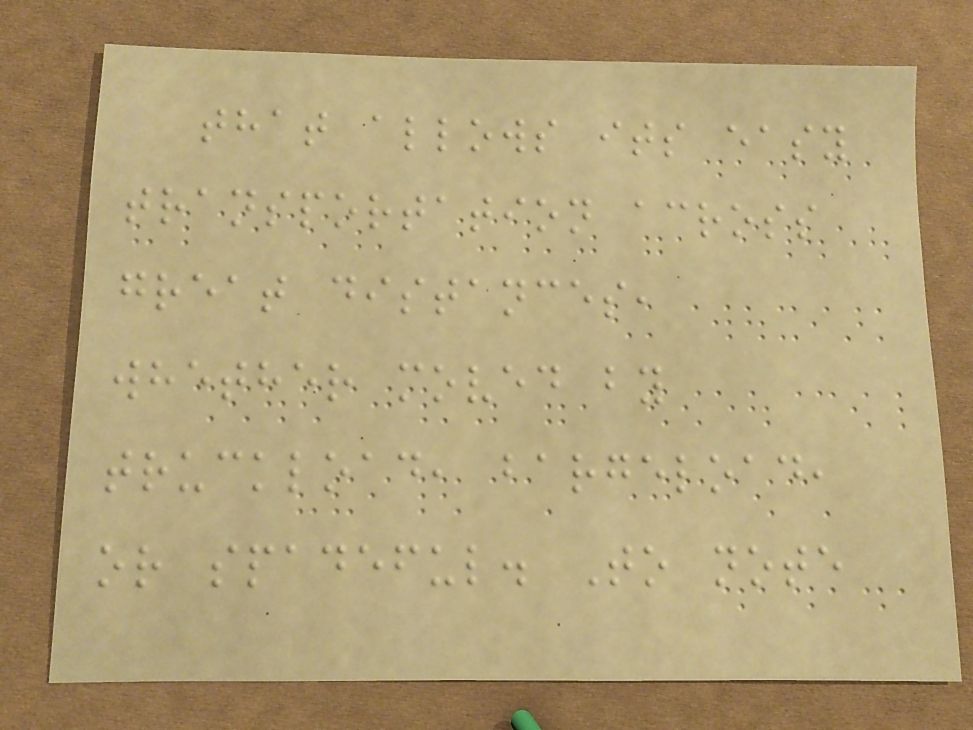that allows its easy
transportation across
great distances,
whether moved by
truckload, bargeload,
or spadeful. To note
